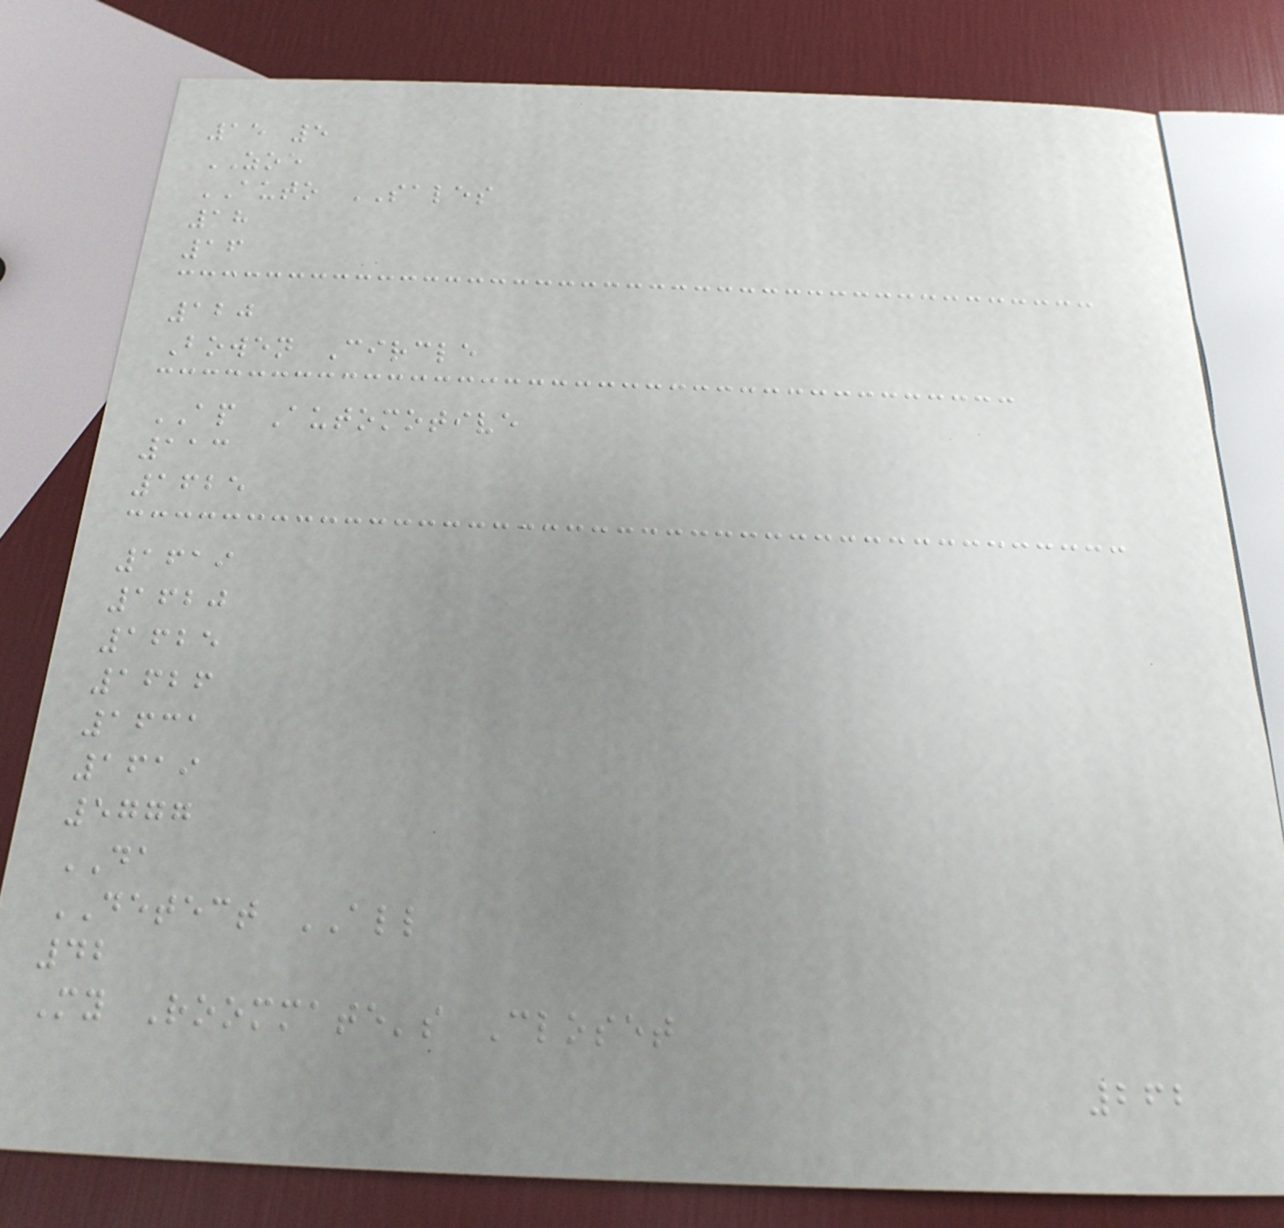15 5
ZOE
AUTO SALES
18
16
120
Bowen Circle
AP Automotive
113
1625
1619
1620
1625
1626
1631
1619
5777
DA
DETECT ALL
42
My Roommate's Closet
262
